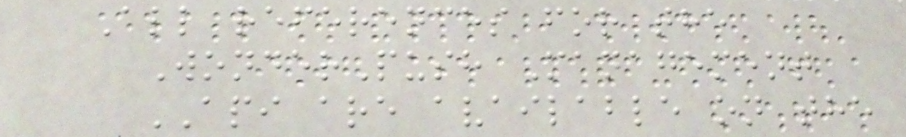All references for the
WonderPush Management
API are available on the
